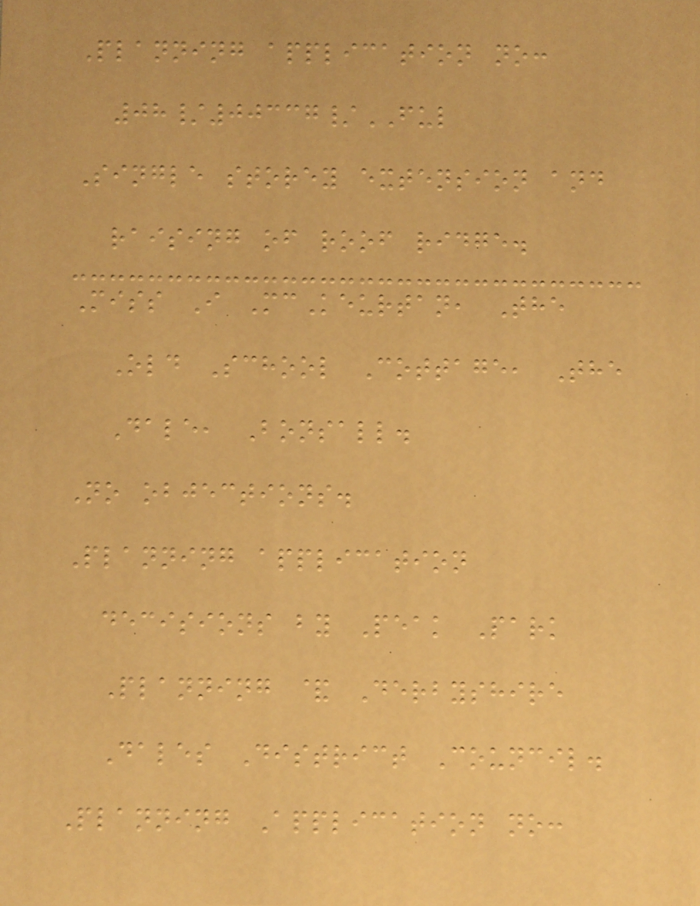Planning application no:
08/00337/FUL
Single storey extension and
raising of roof ridge.
Miss I McKeurtan, The
Old School Cottage, The
Dale, Bonsall.
No objections.
Planning application
decisions by Peak Park
Planning & Derbyshire
Dales District Council.
Planning Application no:
